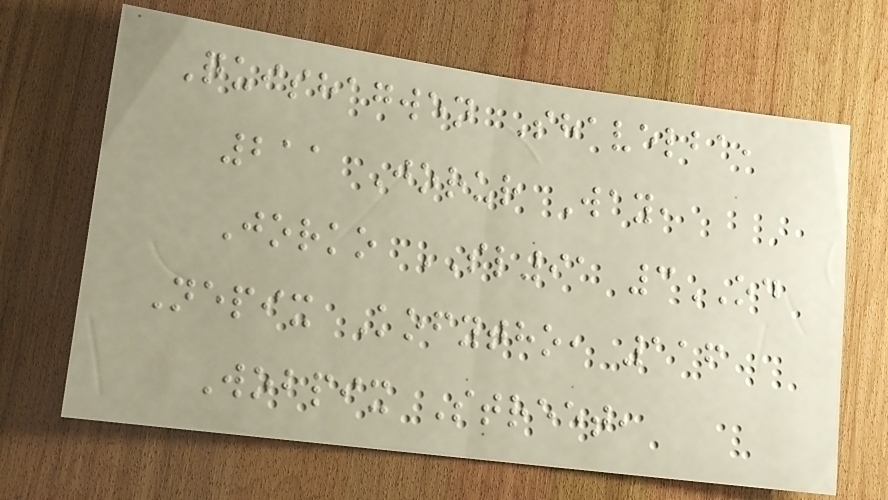Quishagwen Shavelba,
211 Jorur Way,
Jorko SL91 3OD
Nepix Kofytho, 116
Wobpix Street,
